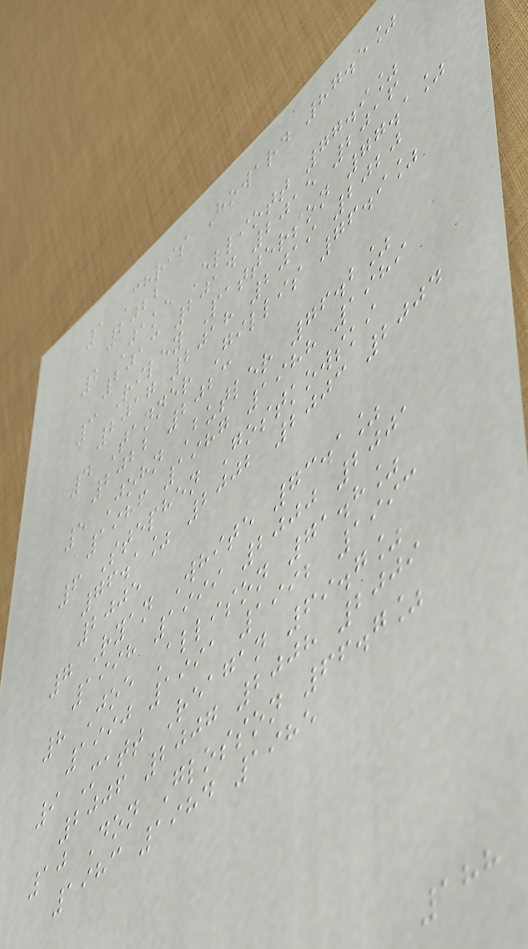1 Chris Howard 87.5%
2022
2 Jake Elliott 77.9%
2013 2014 2015 2016
3 Riley Patterson 77.1%
2017 2018 2019 2020
4 Tanner Gillis 76.9%
2022 2023
5 John Butler 76.2%
1986 1987 1988 1989
6 Stephen Gostkowski
76.1% 2002 2003 2004
2005
7 Ryan White 73.1%
1998 1999 2000 2001
8 Joe Allison 71.8%
1990 1991 1992 1993
9 Matt Reagan 69.7%
2006 2007 2008 2009
10 Don Glosson 66.7%
1983 1984 1985
188
